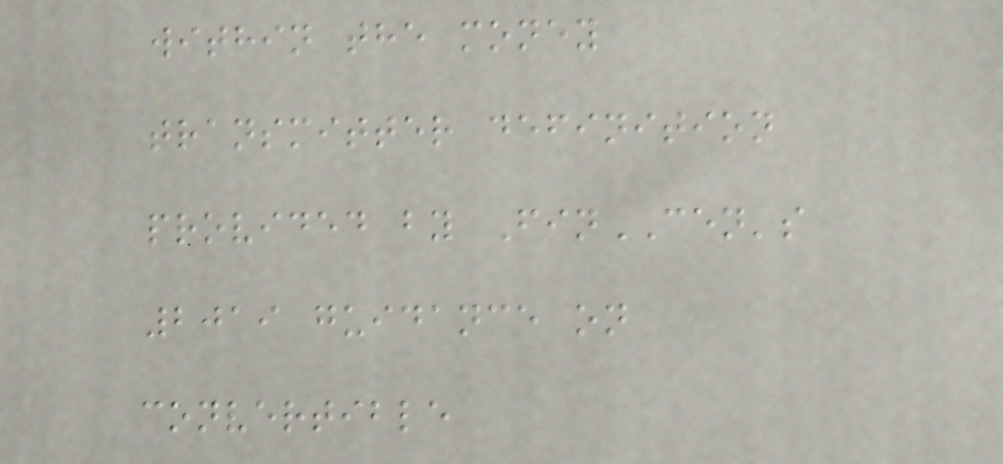within the money
transmitter definition
provided by FinCEN's
2019 guidance on
convertible
